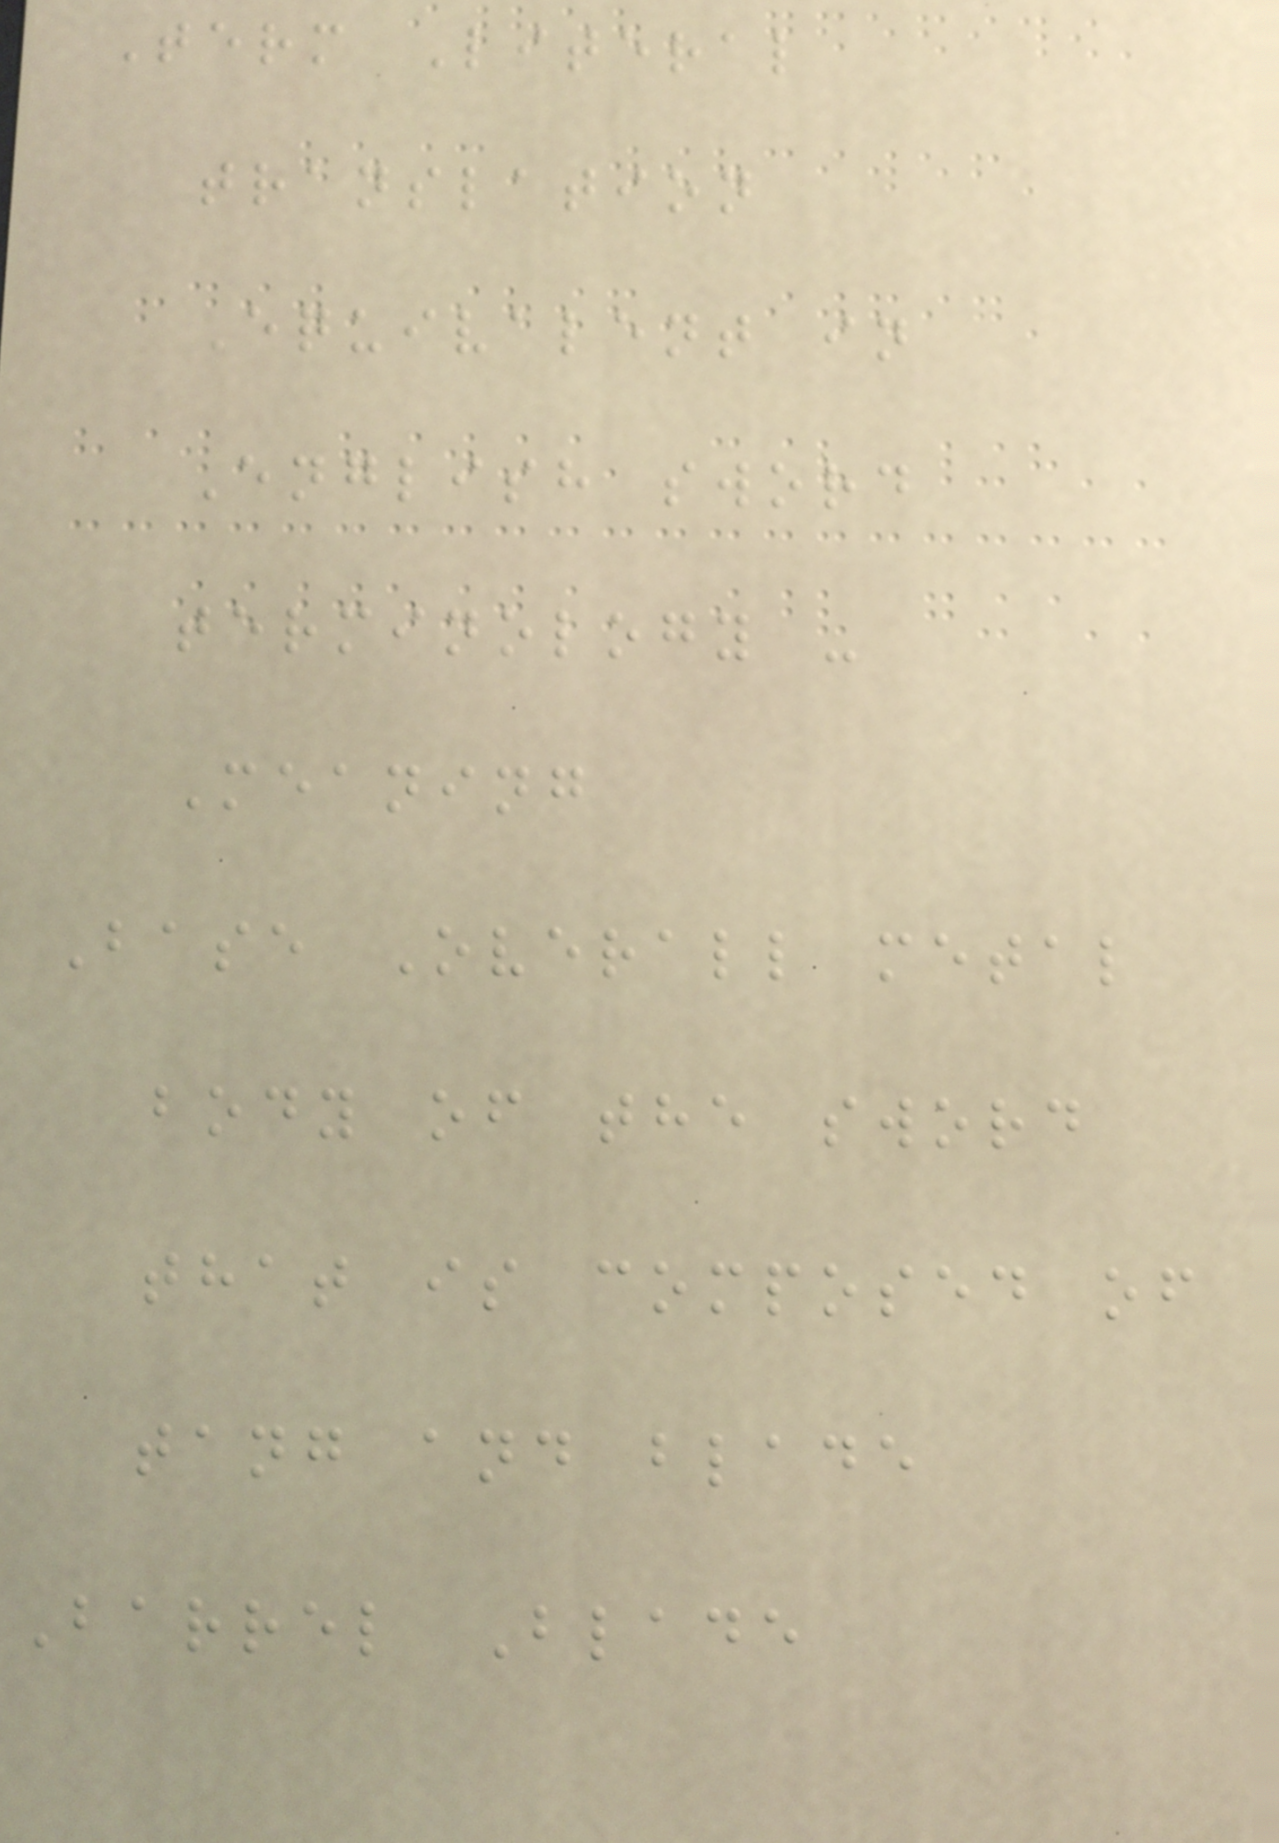Term Literal
translation
Equivalent in
English sword
terminology -
Meaning
Base Overall metal
body of the sword
that is composed of
tang and blade
Barrel Blade
